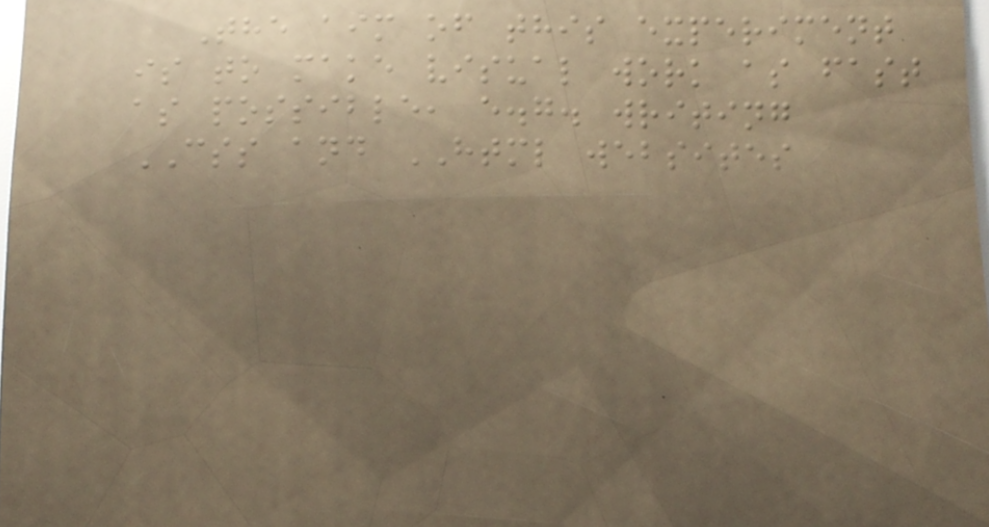The aim of this experiment
is to make visual work as fast
as possible, e.g. writing
CSS and HTML websites
